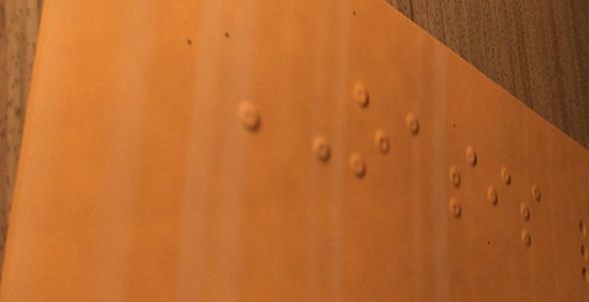OASIS
